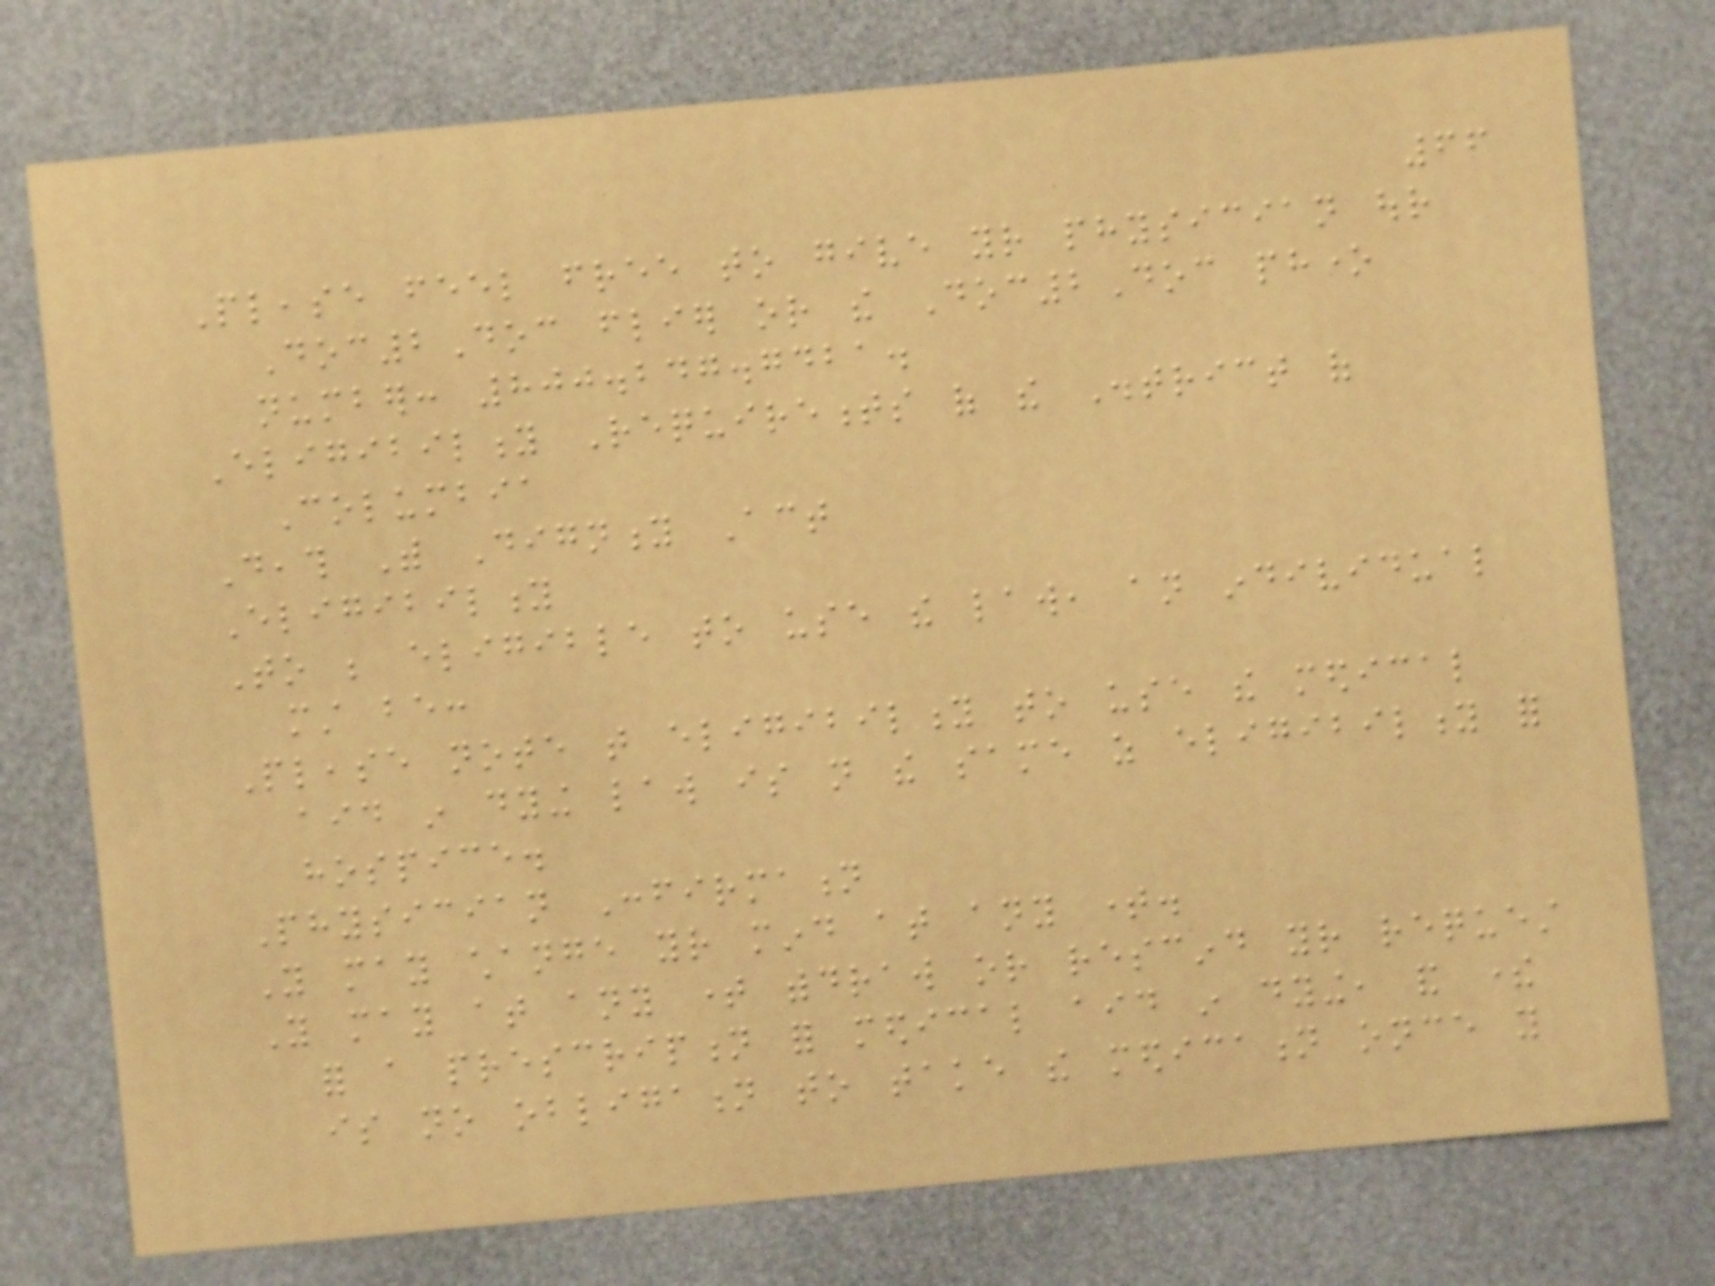66
Please feel free to give your physician our
Doc2Doc flier or the Doc2Doc phone
number: 800.247.7421.
Eligibility Requirements of the District of
Columbia
Death With Dignity Act
Eligibility
To be eligible to use the law, an individual
must be:
Please note that eligibility to use the medical
aid in dying law is not the same as eligibility for
hospice.
Physician Confirmation
You may change your mind at any time.
You may at any time withdraw or rescind your request
for a prescription for medical aid in dying, and there
is no obligation to take the medication once you
